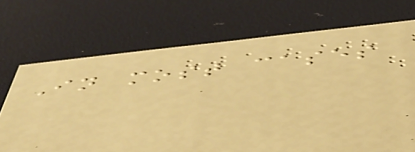In most cases
